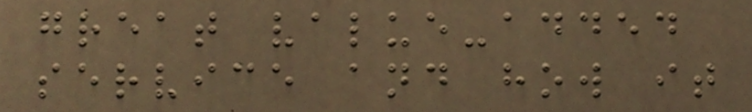great value-added
service and how it
